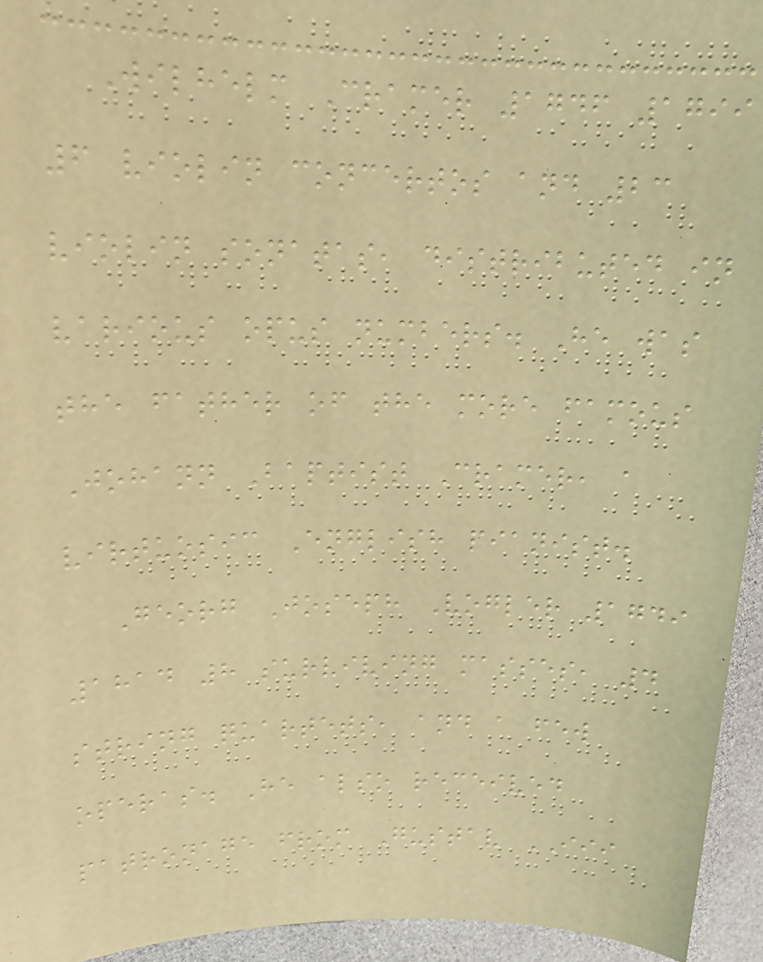Wilhelm Cramer 1746 1799
6 violin concertos and 23
violin sonatas, distributed in
various opus numbers. He was
the father of the more famous
Johann Baptist Cramer, a
virtuosic English pianist.
Georg Joseph Vogler 1749
1814 8 surviving masses, 4
string quartets, and a few
operas. He also received
patronage from Gustav III
